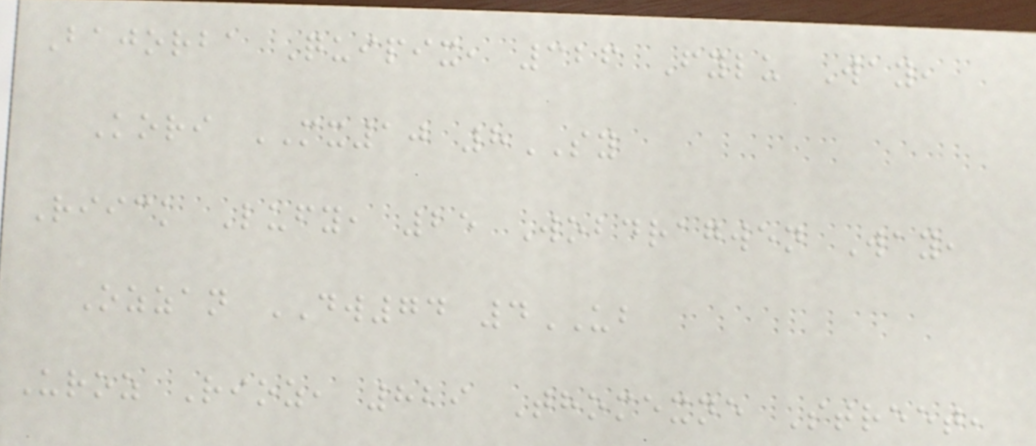Bajorba Quipix, 326 Fylu Way,
Kori MX10 8SY
Riick Lufy, 25 Wobdragwen Way,
Ozzan DW74 4UB
Uroz Rioz, 829 Thomexne Street,
